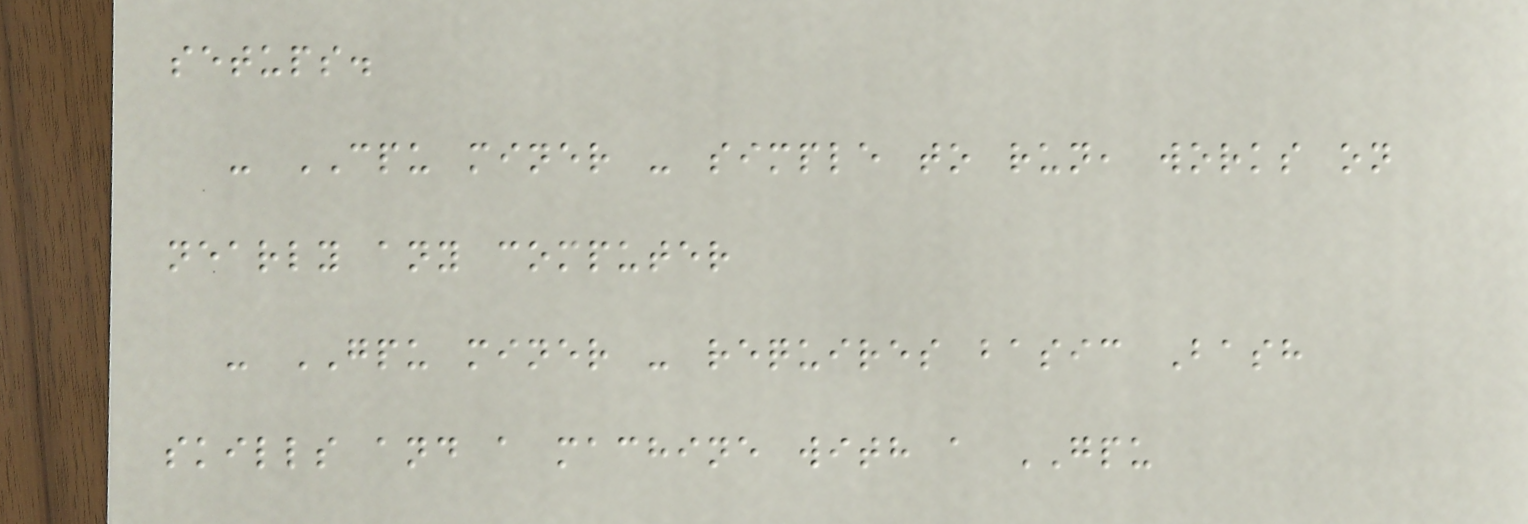setups.
- CPU miner - simple to run, works on
nearly any computer
- GPU miner - requires basic Bash
skills and a machine with a GPU
